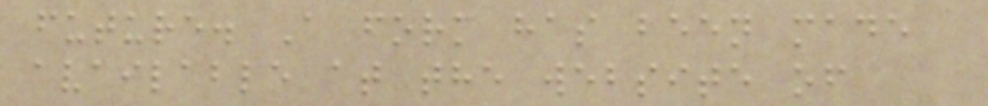future. A form has been made
available at the website of
